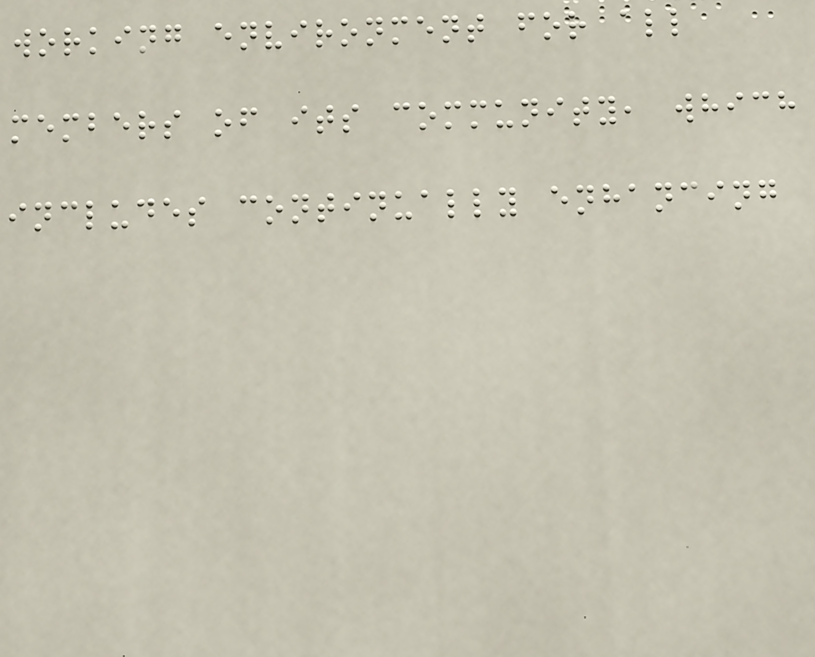working environment for all
members of its community, which
includes continually enhancing
